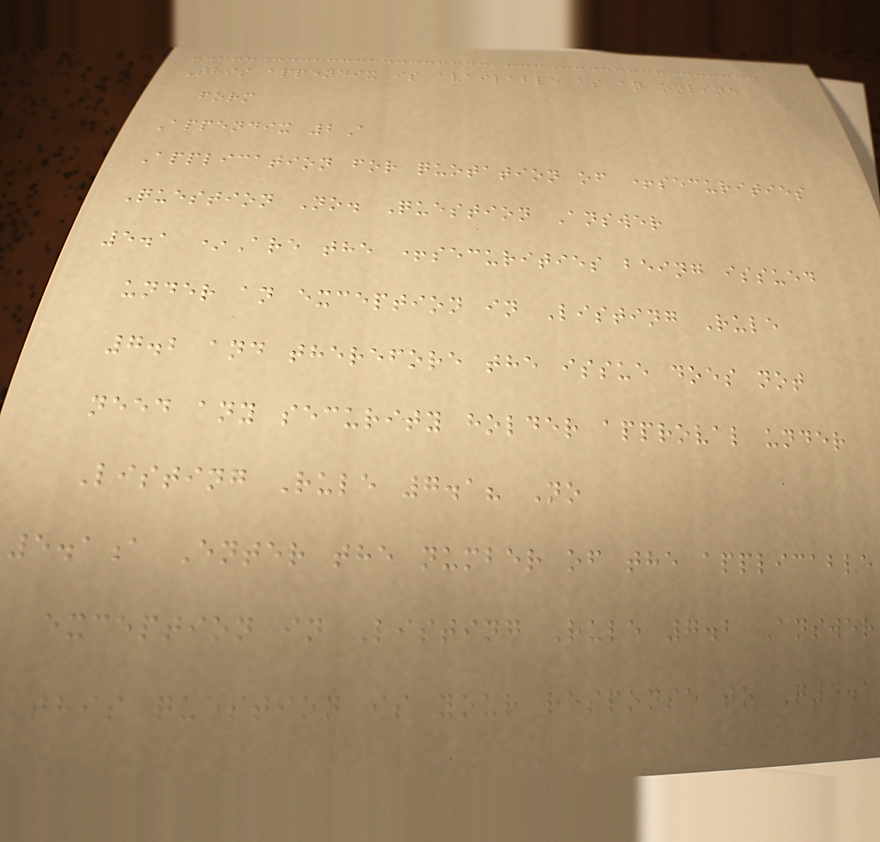This appendix is available as an online
form
Appendix 2A
Application for quotation of +securities
Question No. Question Answer
5.1 *Are the +securities being issued
under an exception in Listing Rule
7.2 and therefore the issue does not
need any security holder approval under
Listing Rule 7.1? No
5.1a Enter the number of the applicable
exception in Listing Rule 7.2 Answer
this question is your response to Q5.1
